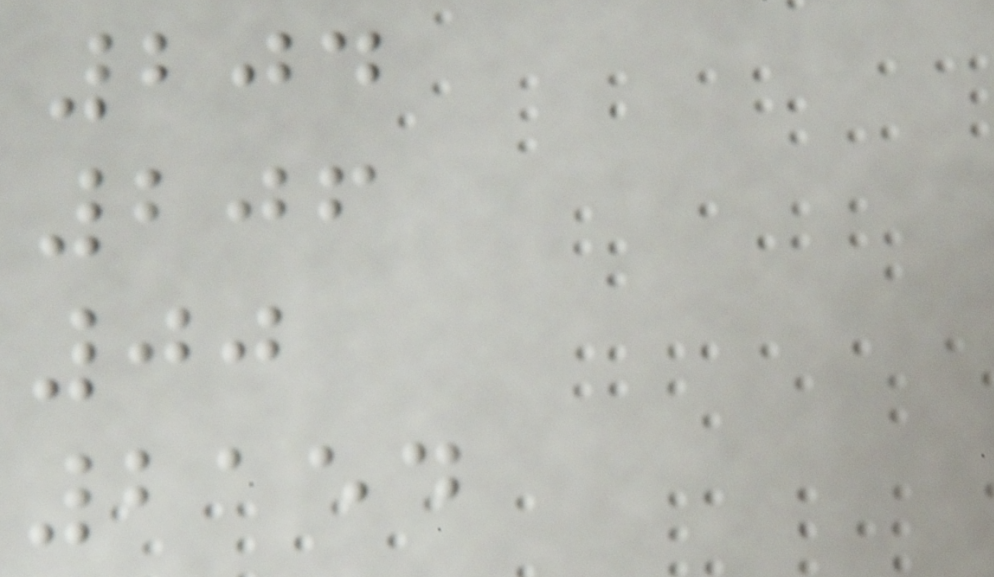204
206
00
2154
